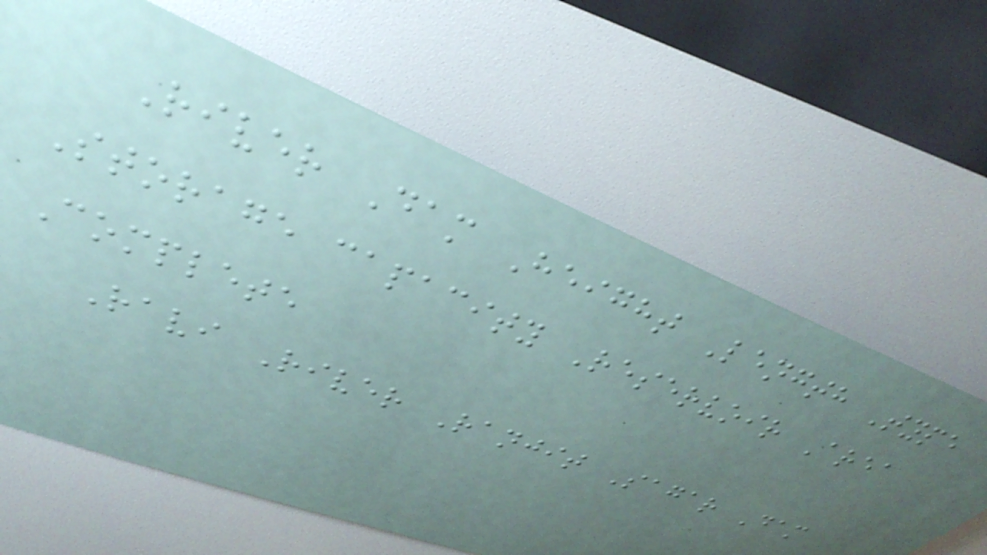River Dam Height Length Type
Storage capacity Reservoir Area
Complete
Ravi River Ranjit Sagar Dam
